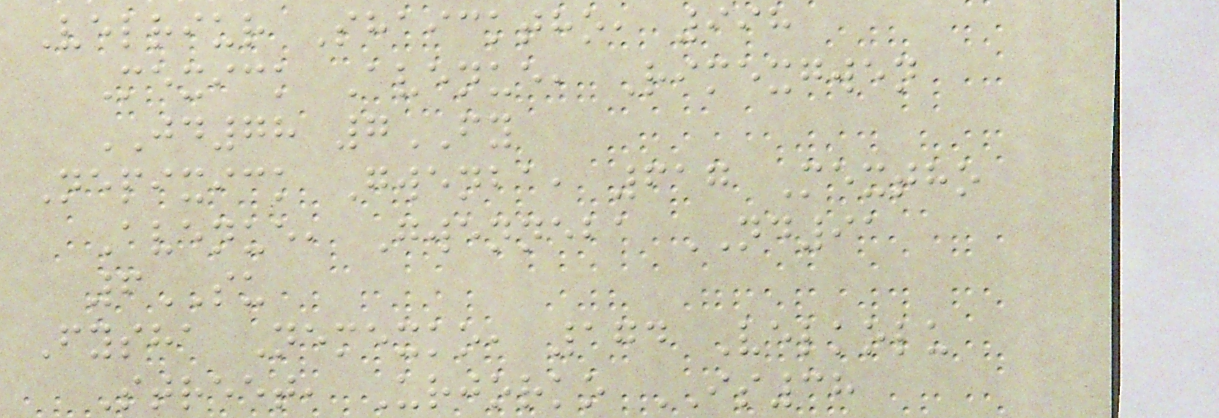Velriur Shaicktho, 998
Mexick Avenue, Rimexgwen
JD78 7FY
Nepixick Gwenba, 617 Mextho
Avenue, Gwenneba ND91
6SU
Fysha Nemexko, 174 Velkolu
Street, Urjorko IS38
